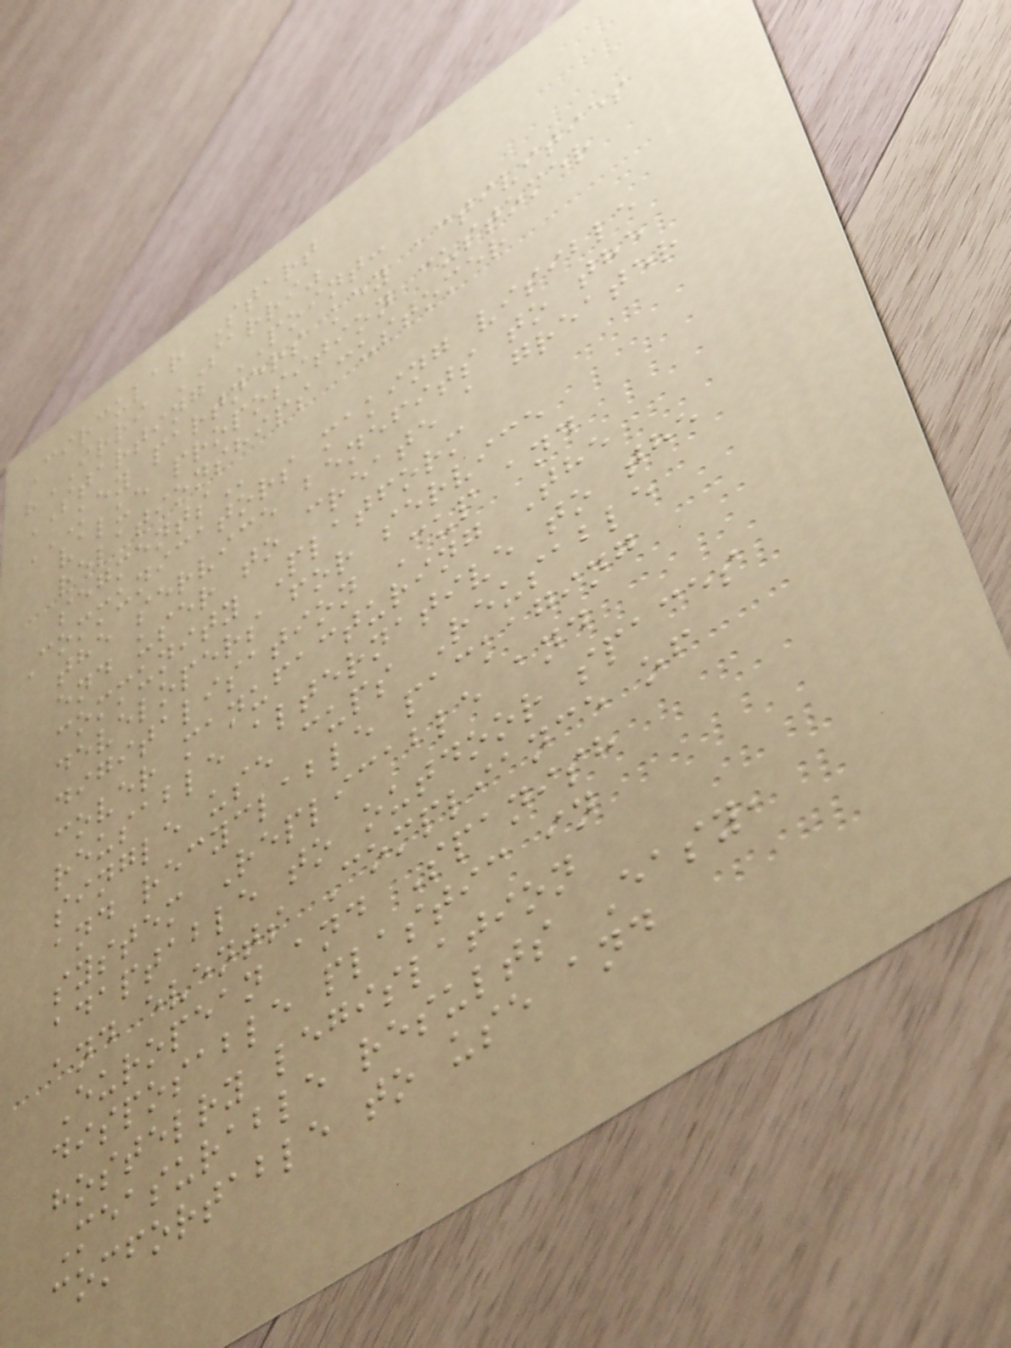Circular Start
"IRRI SARRI"
STARTING POINT:
KEY PARTNERS KEY ACTIVITIES
VALUE PROPOSITION CUSTOMER
RELATIONSHIPS CUSTOMER
SEGMENTS
Communicators making visible
the service benefits to the
end user to create a greater
community Platform
developers for service
digitalisation Cup and
cover manufacturing The
reusable alternative to the
single use cups Reusable
and recyclable packaging
system Replicable and
adaptable to outdoor spaces
and events Compliance of
European and Spanish
disposable plastic in
hostelry legislation
Measurable results Easy,
comfortable to use and
